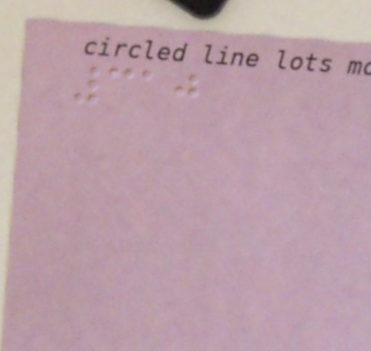310
